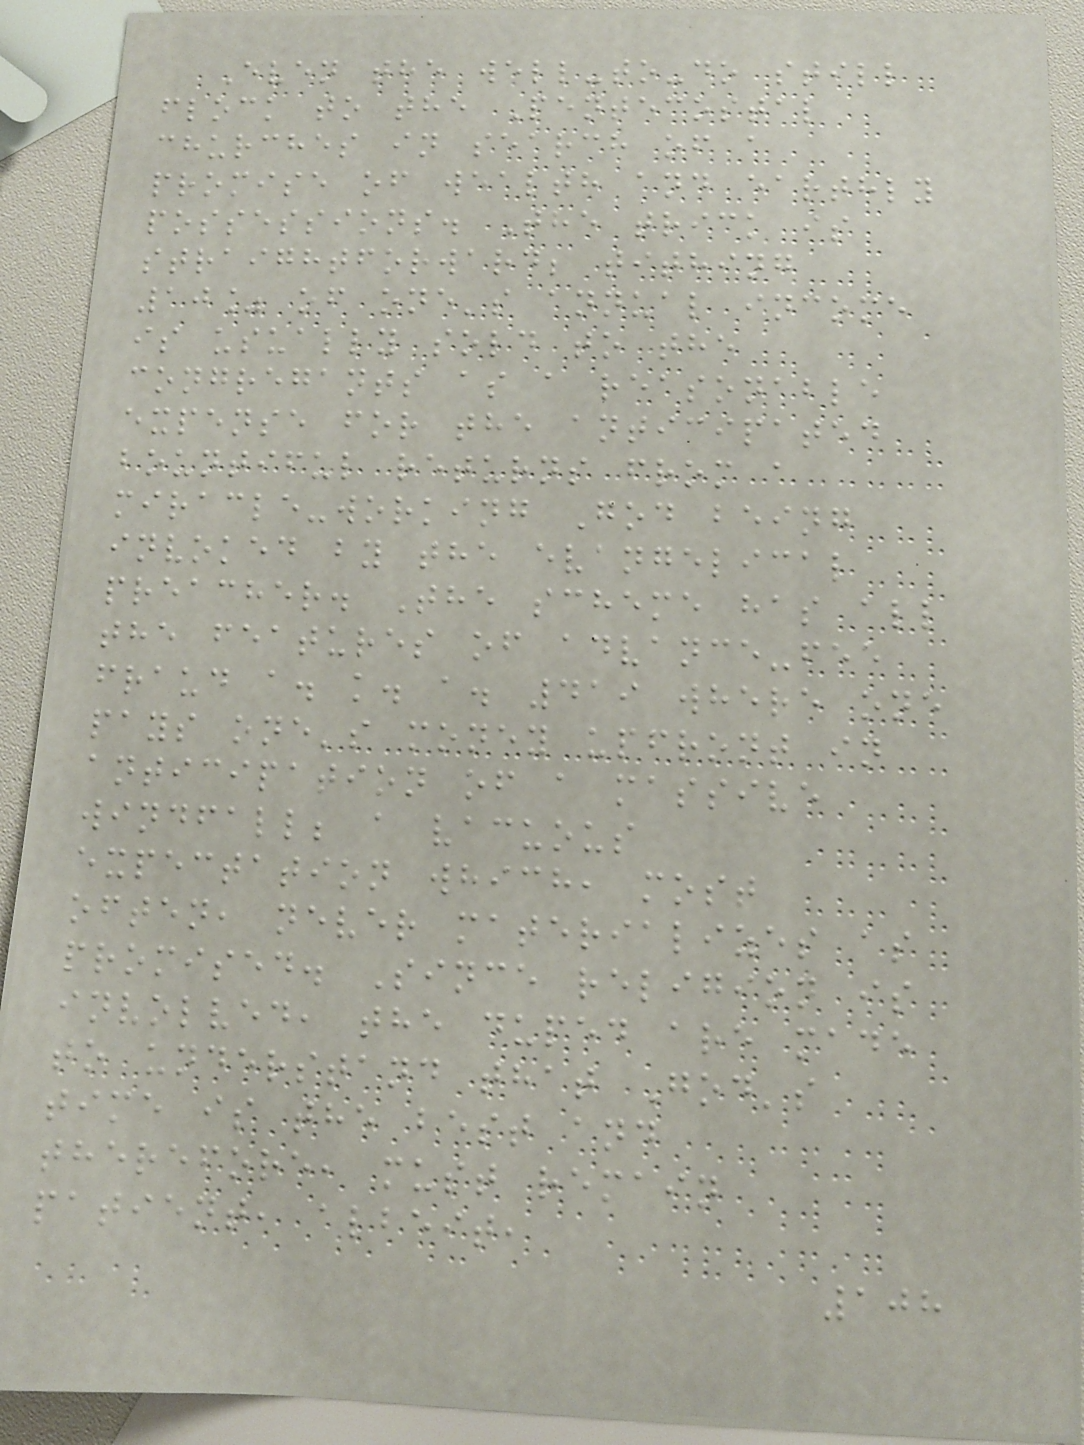Even the well-to-do still
flock to the Pentecostal
churches in search of a
promise of wealth and earthly
possessions. The trick is
straightforward; tithing
10% of one's annual income
is usually sold to the
congregants as a reasonable
expense for the anticipated
bountiful returns from a
miracle-working God being
invoked by the evangelical
preacher. The scheme has all
the features of advance-fee
fraud a. k. a. 419 where one
pays one's money upfront in
anticipation of a massive
windfall; a vacuous
expectation which, most
often, never materializes as
promised. Since religion is
involved, the duped are made
to understand that God's
time is the best and
therefore, must remain
patient, albeit,
108
